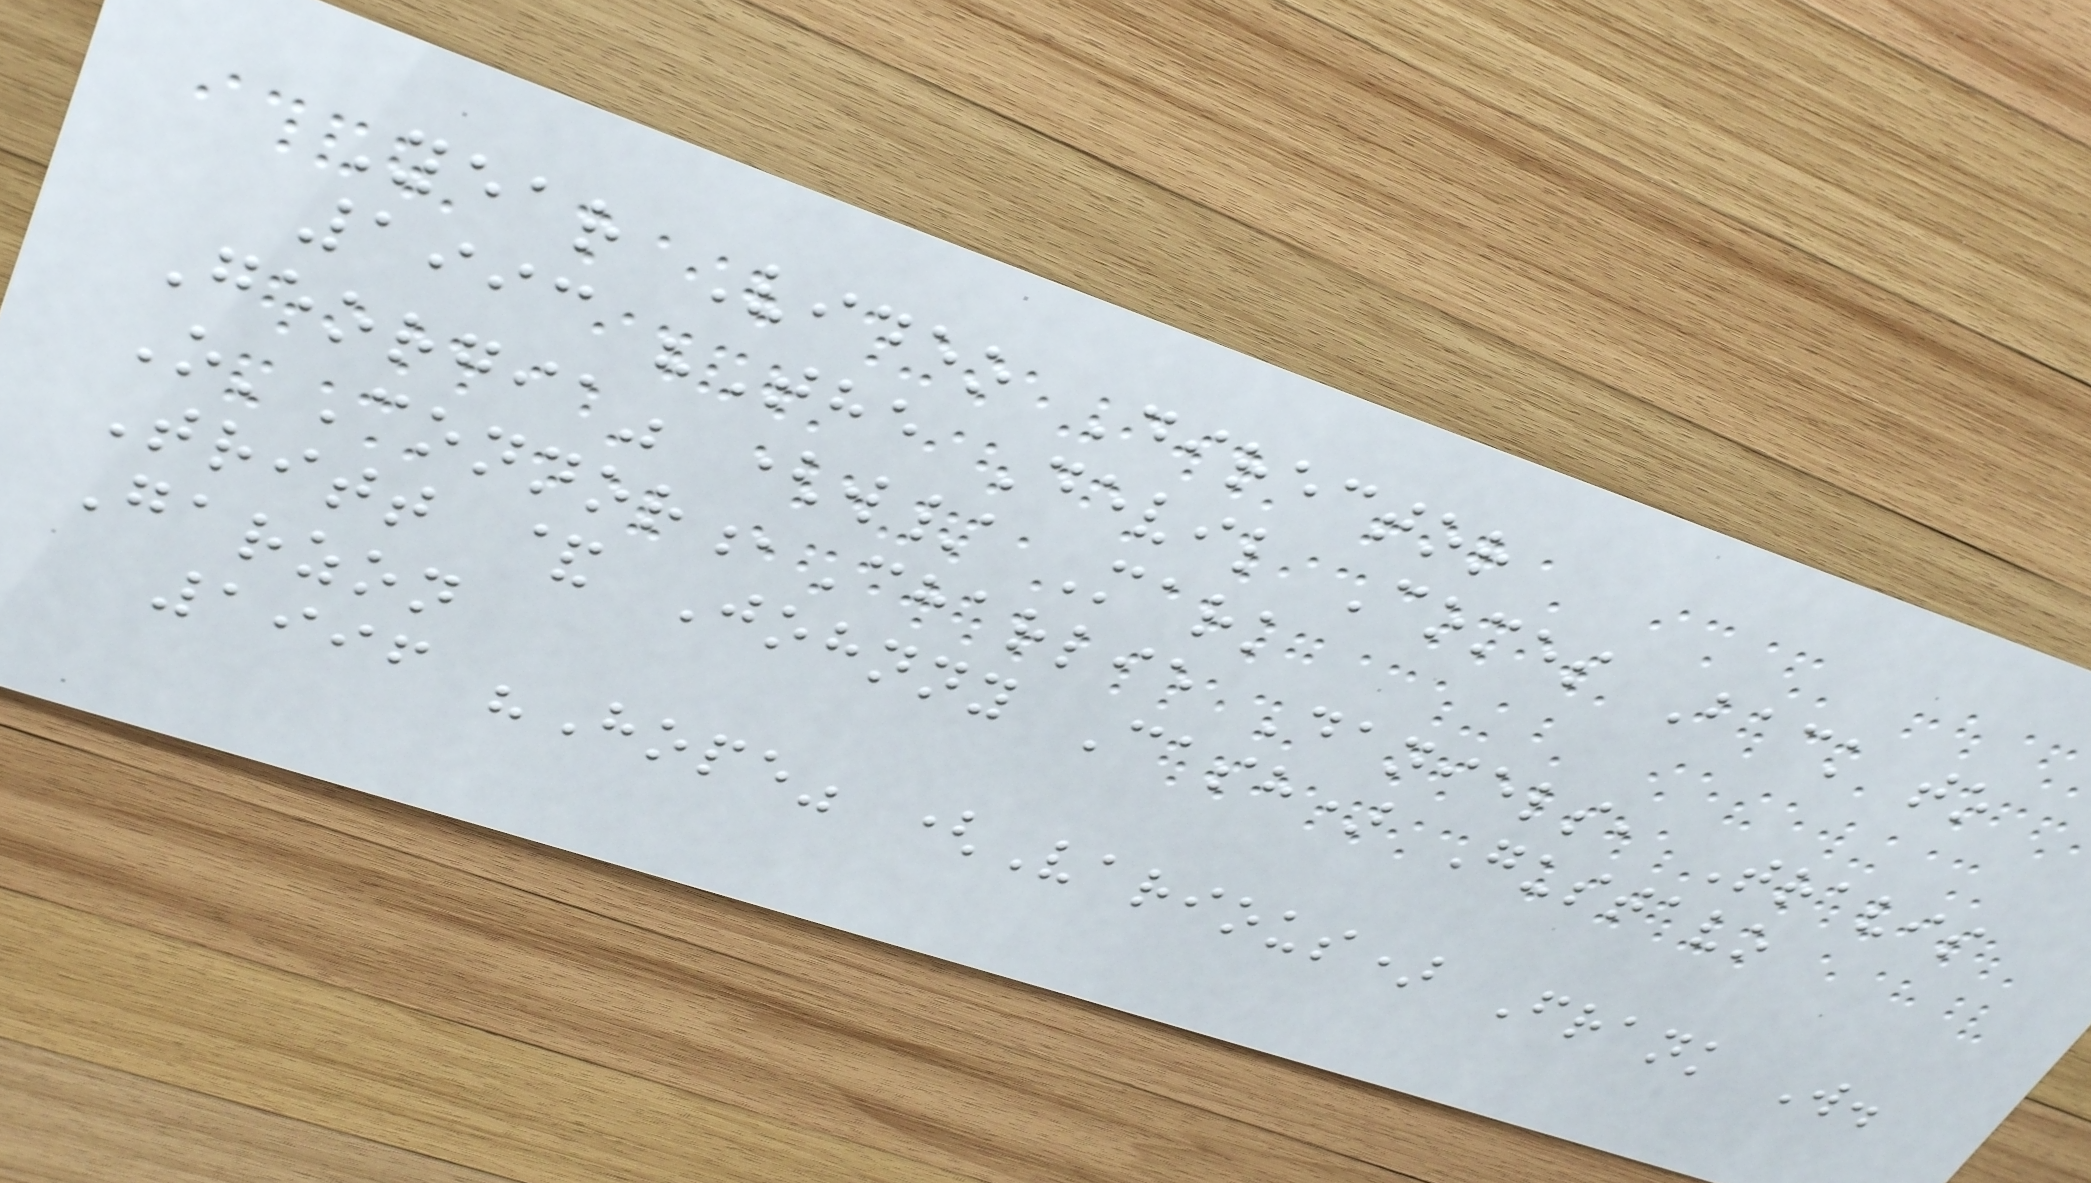Year Video Director
1993 "The Devil Comes Back to
Georgia" (w/ Mark
O'Connor,Charlie Daniels, Travis
Tritt & Johnny Cash) Gustavo
Garzon
1996 "Hope" (Various) Frank W.
